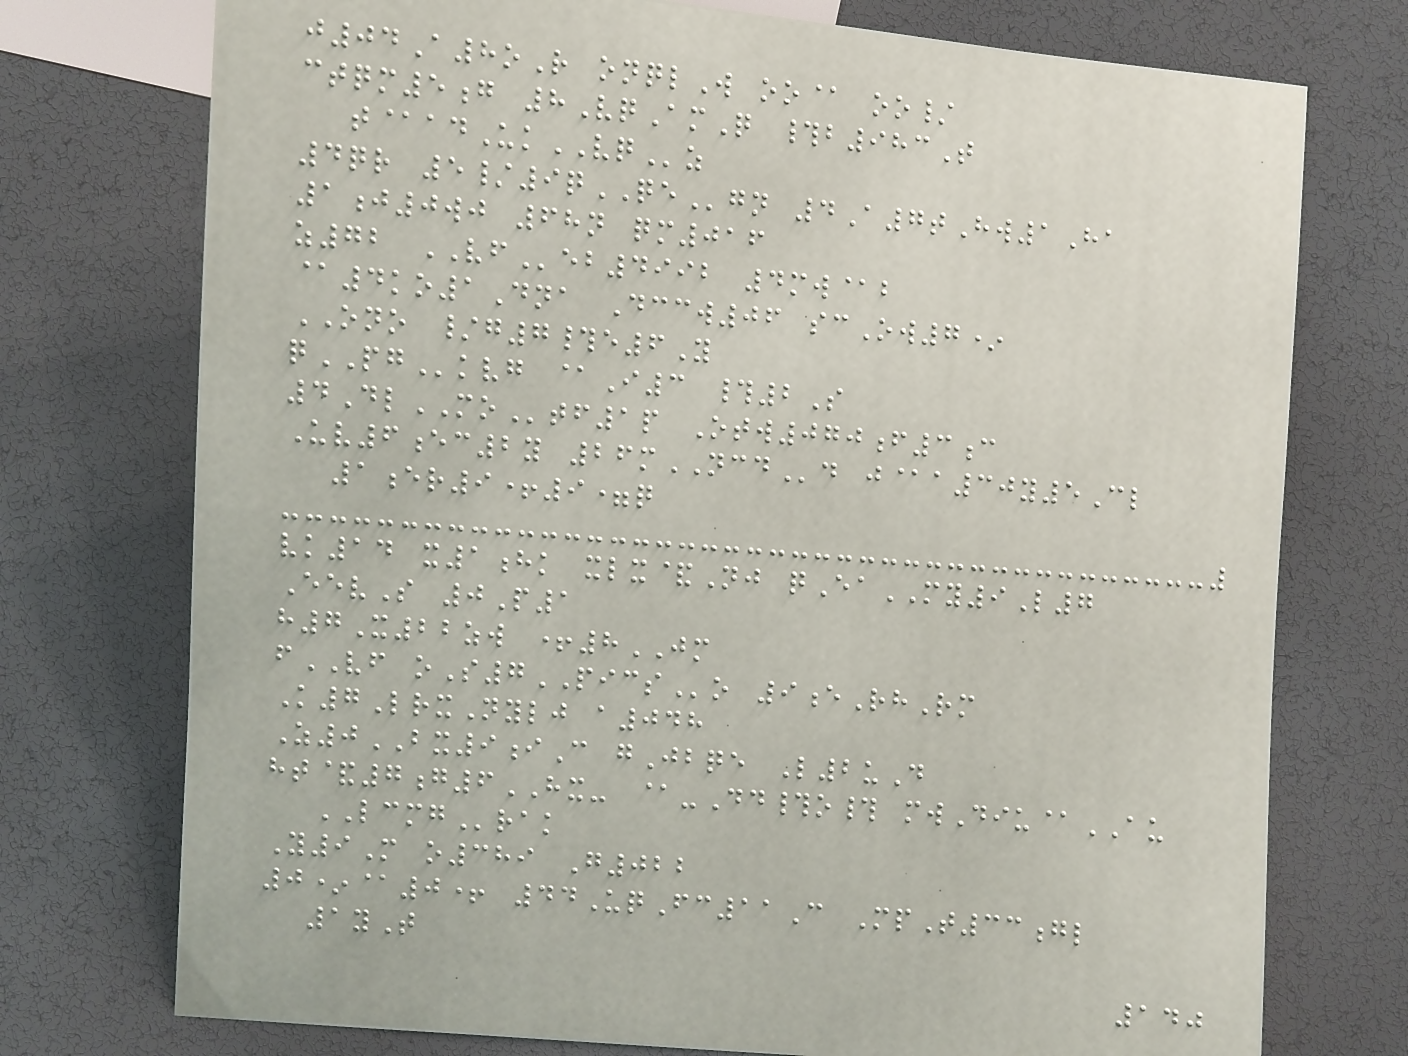j04A8oR onqlW oo@ oo/
ctqm5g 8VqAmQ #b983T
t@adUkVQz
4qr 5/9qQEgn 4A7tHw1Ha
1j0wj 68n qm016
z72 VFeb4992 4mw@b
@4ko1Dna Dccw06 scOw7*
ONO /g7#e6Y
qPGkvg @I3 #2S
4DlMOtf1p Otw070f3c
Uv6ec2y 26mNCDd j@a30y5Cl
1er9+9=q
vk14 x1hk xlx&Nj qEaMY9L7
EevS 0P1
h7X22zw +8JM
fVF oS7PICSo 9eRhRm
K7LrxNylj a048
Z0BX9iC gJbqe L2uD
ht&7g6HX- @-Dd#o# mwDiu@AU
LCMGrak
Y9M o389 G022
0*@0+ 44UqFc11C MpT33gl
1yT
140
